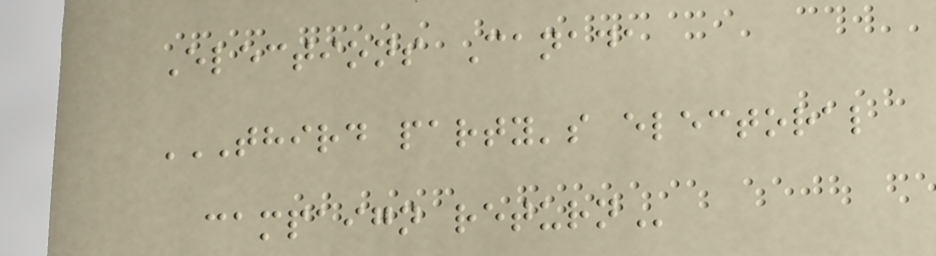Elections Canada
THIRD PARTY'S ELECTORAL
CAMPAIGN RETURN
